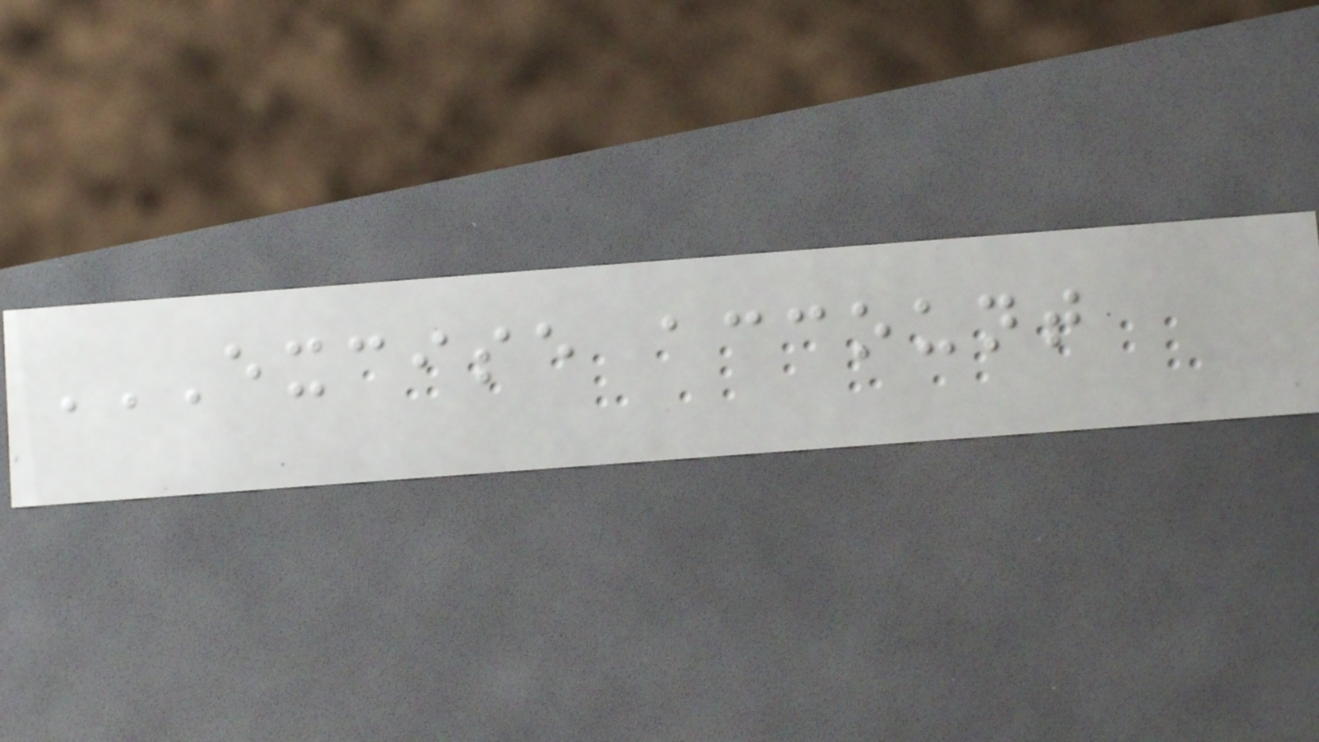EXCISE ACCOUNT
